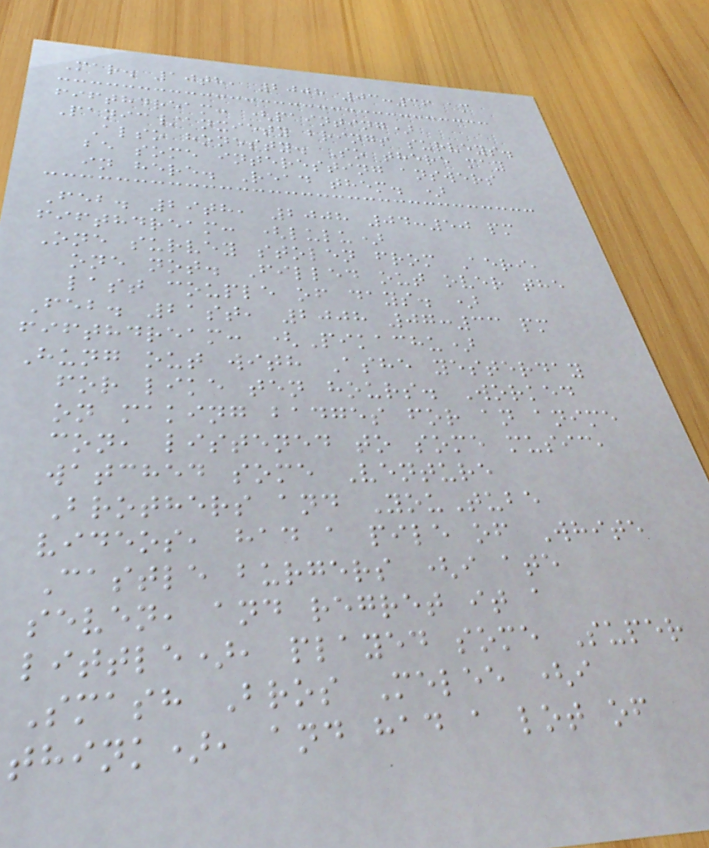Mar. 10th, 2008 03:36 am
fifthdream: (painting)
Panic/anxiety brings surveys.
Also honesty. So there may
be some interesting answers
in here. Read them. )
Feb. 29th, 2008 04:50 pm
fifthdream: (lulu)
One survey stolen from Aeri,
one not. Filled out over the
last couple of days. )
Feb. 21st, 2008 07:33 pm
fifthdream: (Pikachu)
Hung out with Ashe yesterday
for like ten hours. Worked
on making badges for an anime
con, listened to some music,
watched some Venture
Brothers and YouTube
videos, had a pile of White
Castle burgers (i ate
seven, and regret it a
little), played some Super
Smash Bros Melee (i
think), and had a lot of
